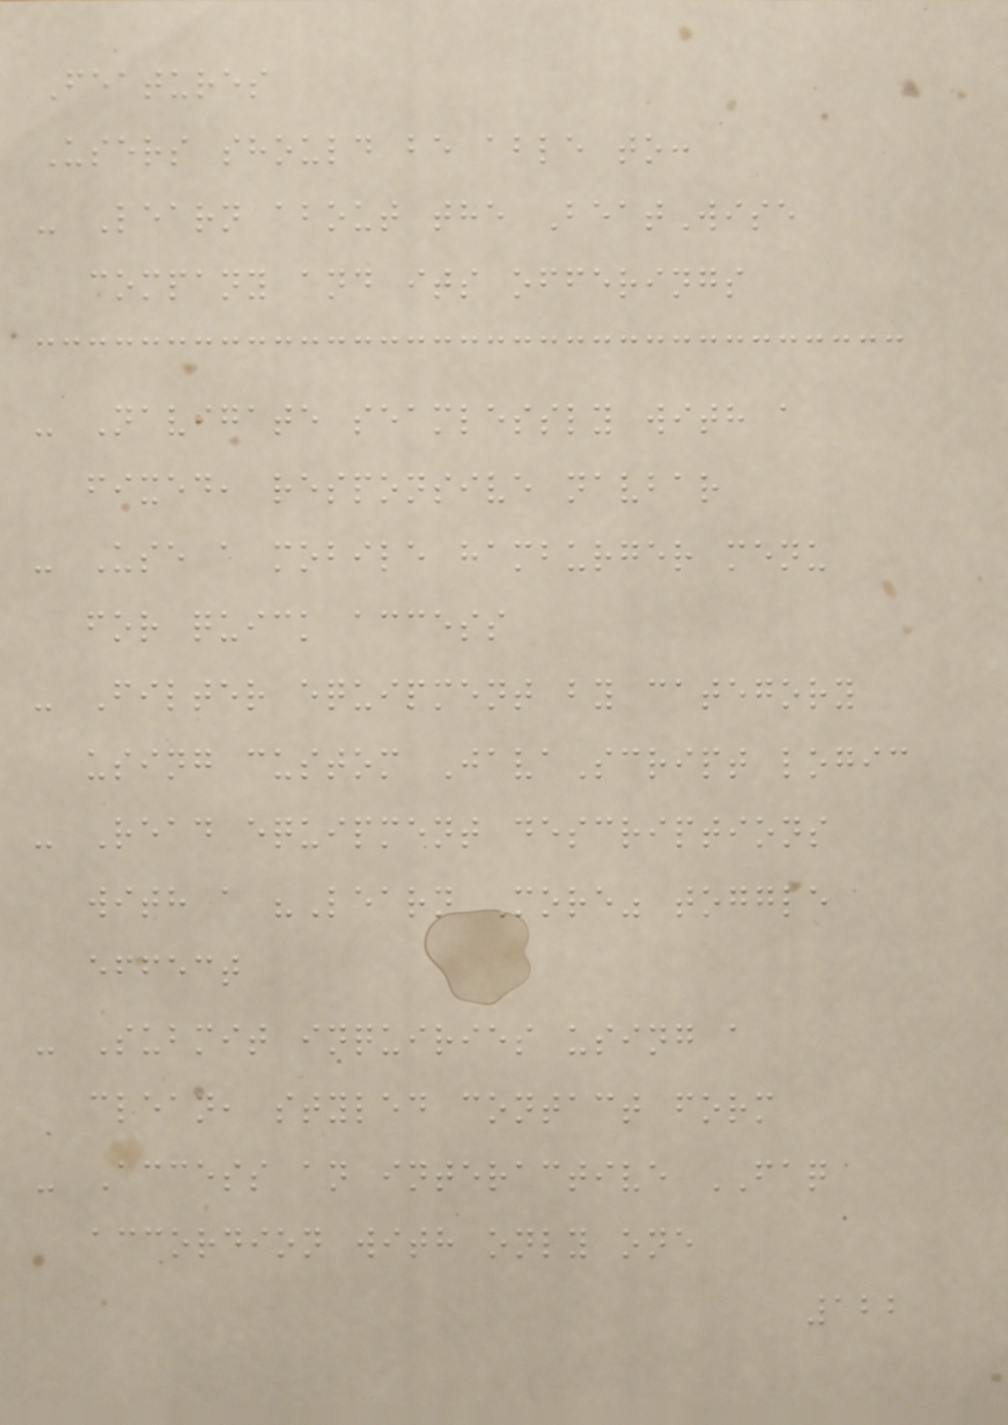Features
Users should be able to:
- Learn about the BeatWise
company and its offerings
- Navigate seamlessly with a
fixed, responsive navbar
- Use a mobile hamburger menu
for quick access
- Filter equipment by category
using custom JavaScript logic
- Read equipment descriptions
with a "Learn More" toggle
effect
- Submit inquiries using a
clean, styled contact form
- Access an interactive FAQ
accordion with only one
122
